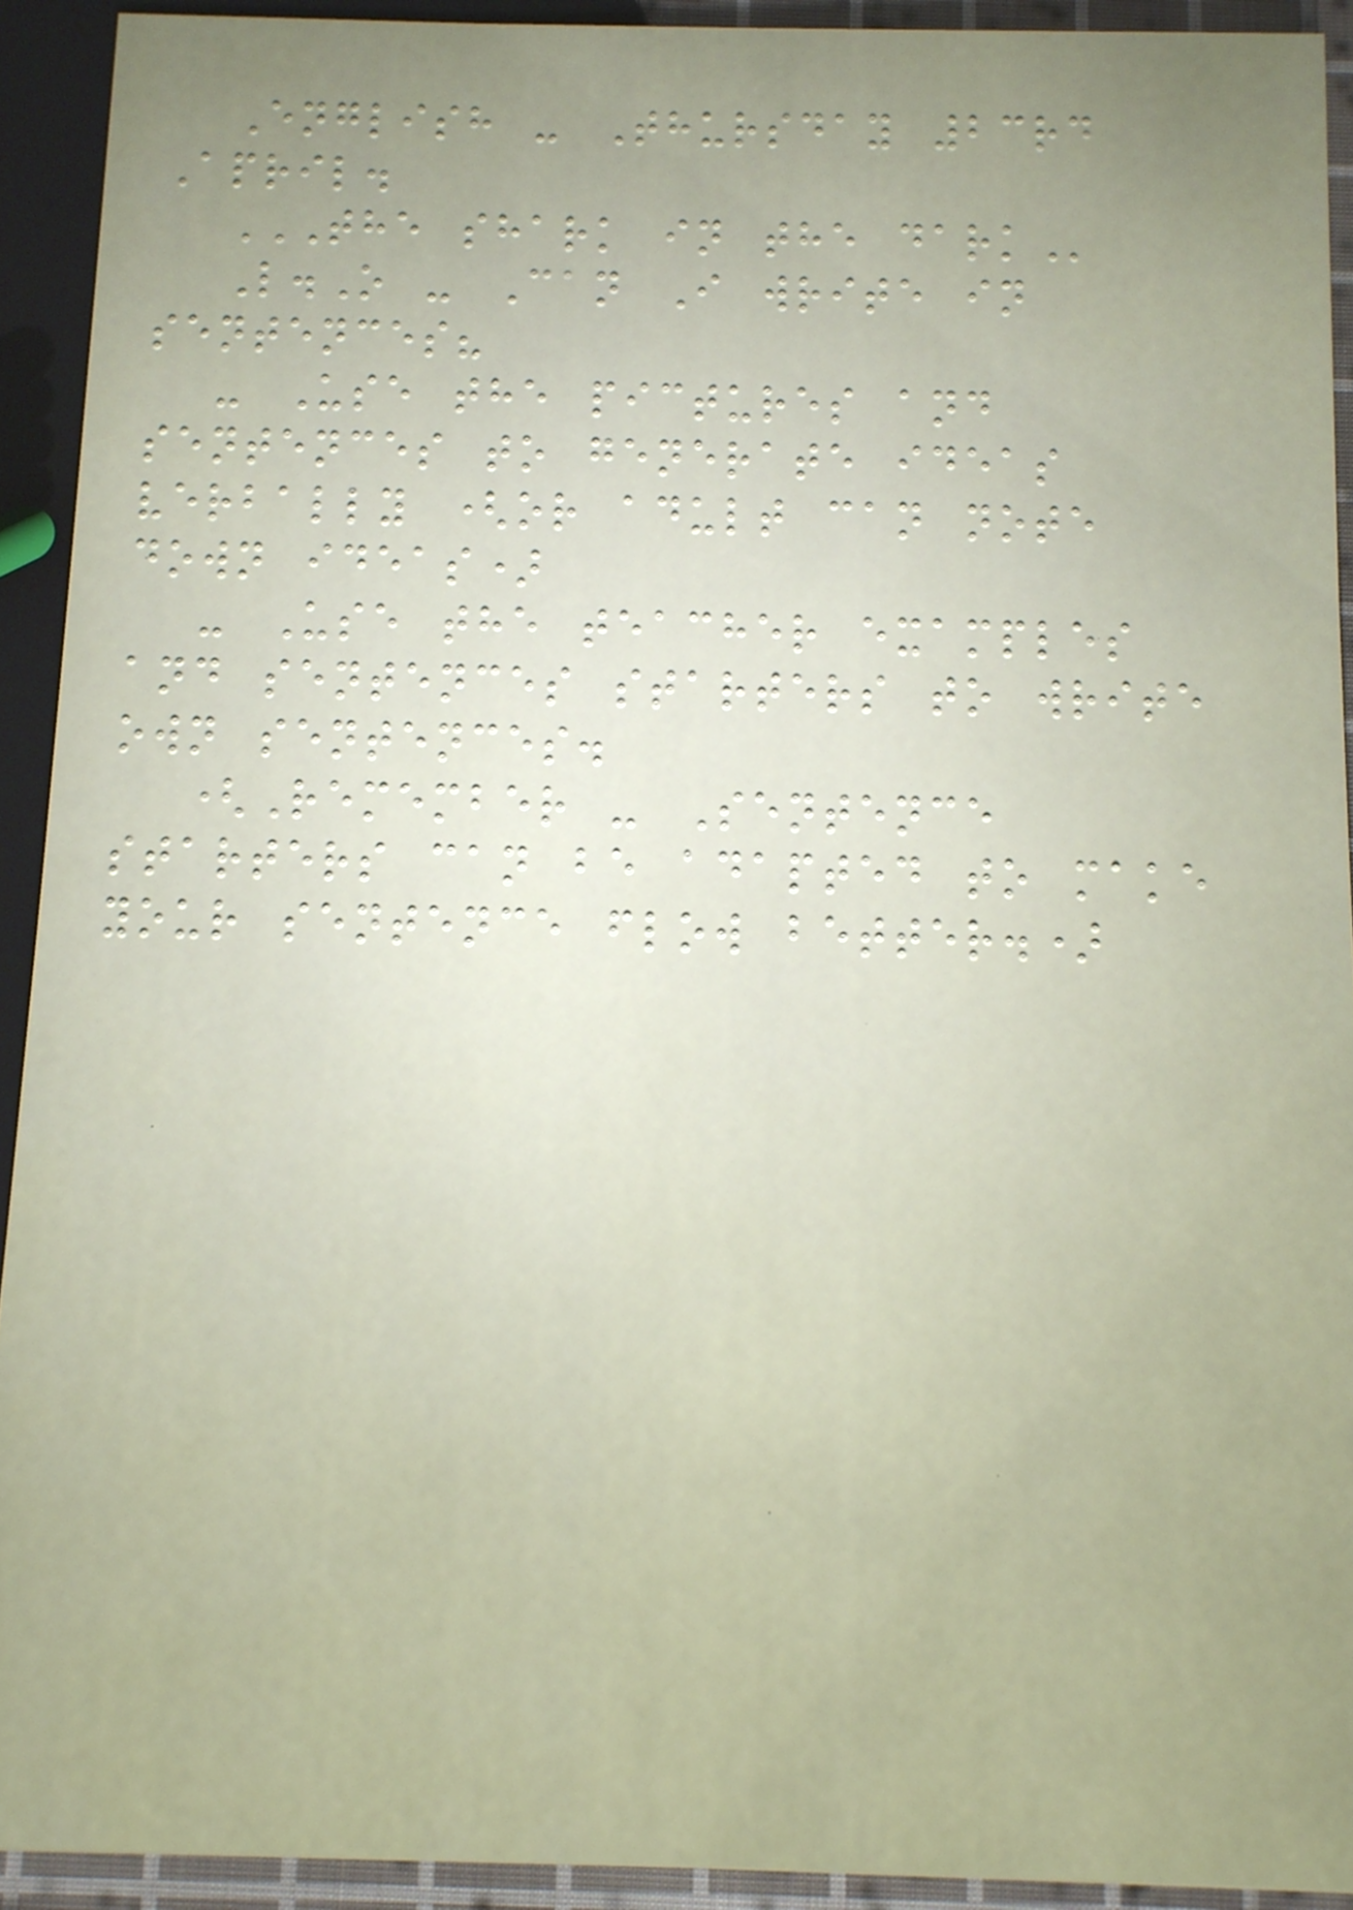English - Thursday 23rd
April.
THE SHARK IN THE DARK
L.O - Can I write in
sentences?
- Use the pictures and
sentences to generate ideas
verbally (or adult can note
down ideas)
- Use the teacher examples
and sentences starters to write
own sentences.
(Remember - Sentence
starters can be adapted to make
your sentence flow better.)
